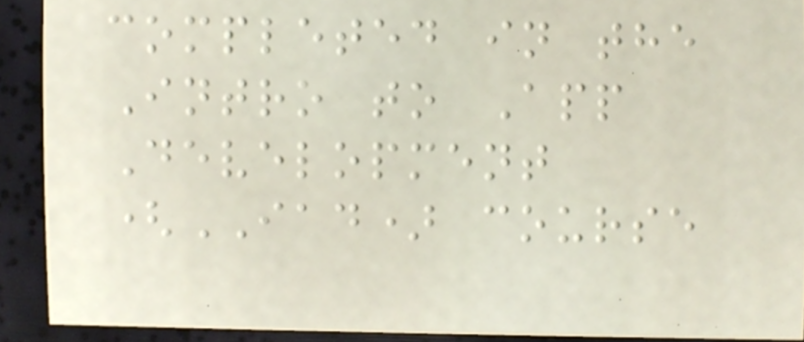completed in the
Intro to App
Development
(IAD) course
